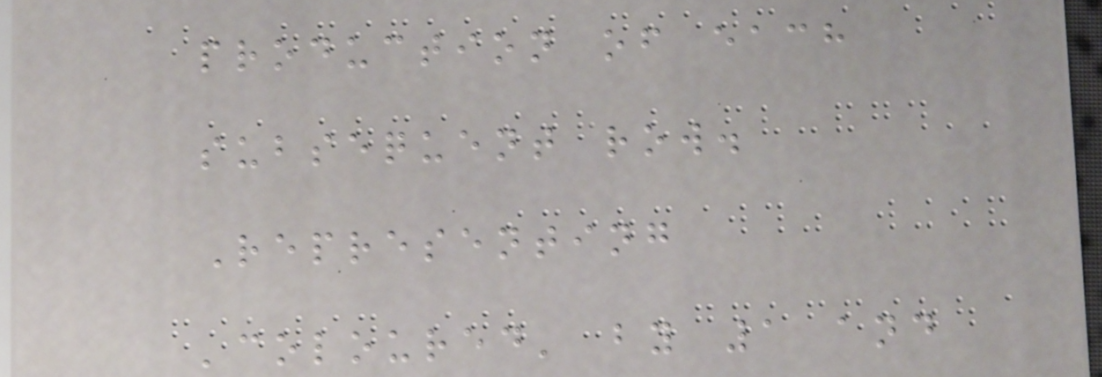production of each
subsequent row.
Representing
'coloured' by 1 and
